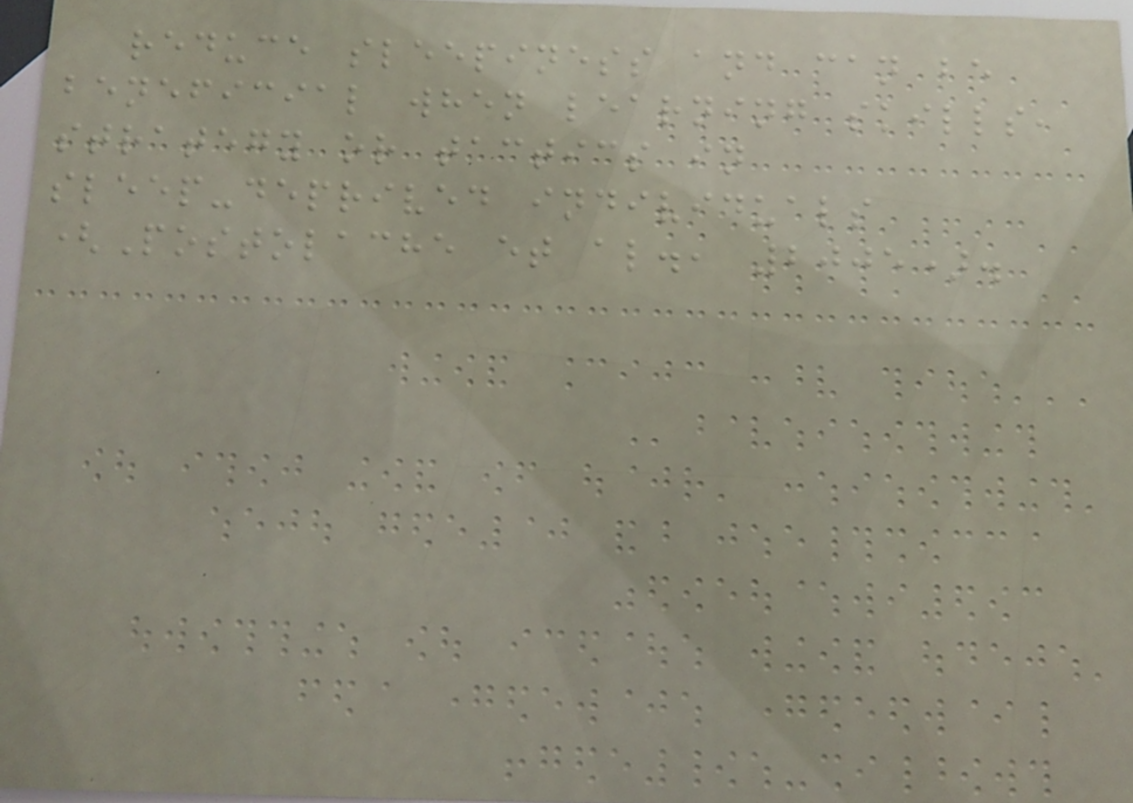reduce sleepiness and can be
beneficial when learning skills,
strategy or tactics in
sleep-deprived individuals
(Postolache et al., 2005).
